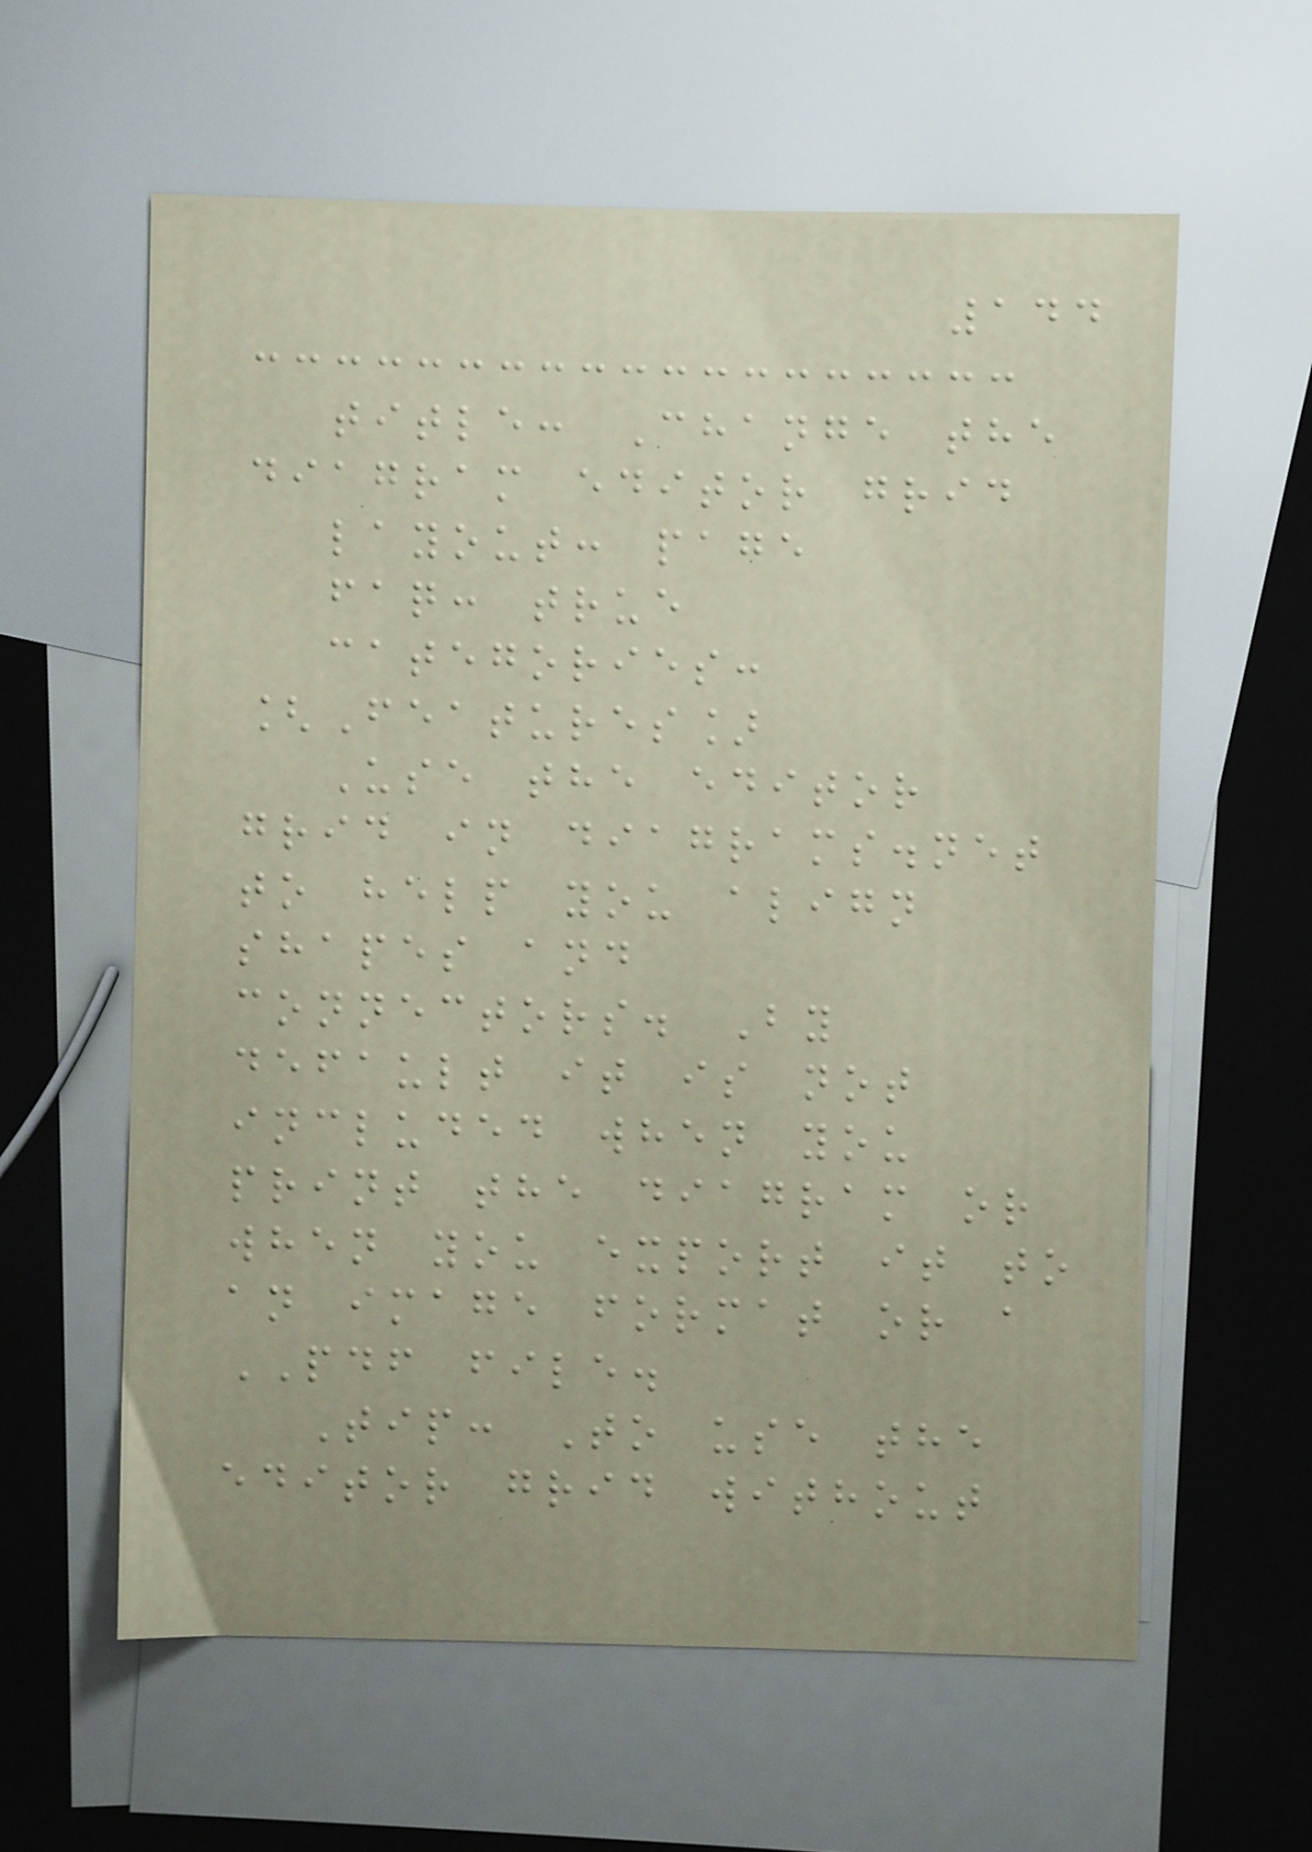144
title: Change the
diagram editor grid
layout: page
faq: true
categories:
[Features]
Use the editor
grid in diagrams.net
to help you align
shapes and
connectors. By
default it is not
included when you
print the diagram or
when you export it to
an image format or a
PDF file.
Tip: To use the
editor grid without
